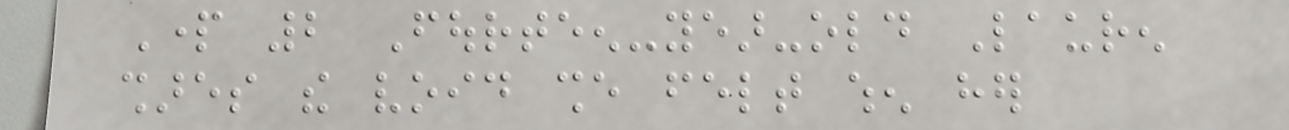Part 2 Fourteen-year-old Lauren
shares the void she felt when her
